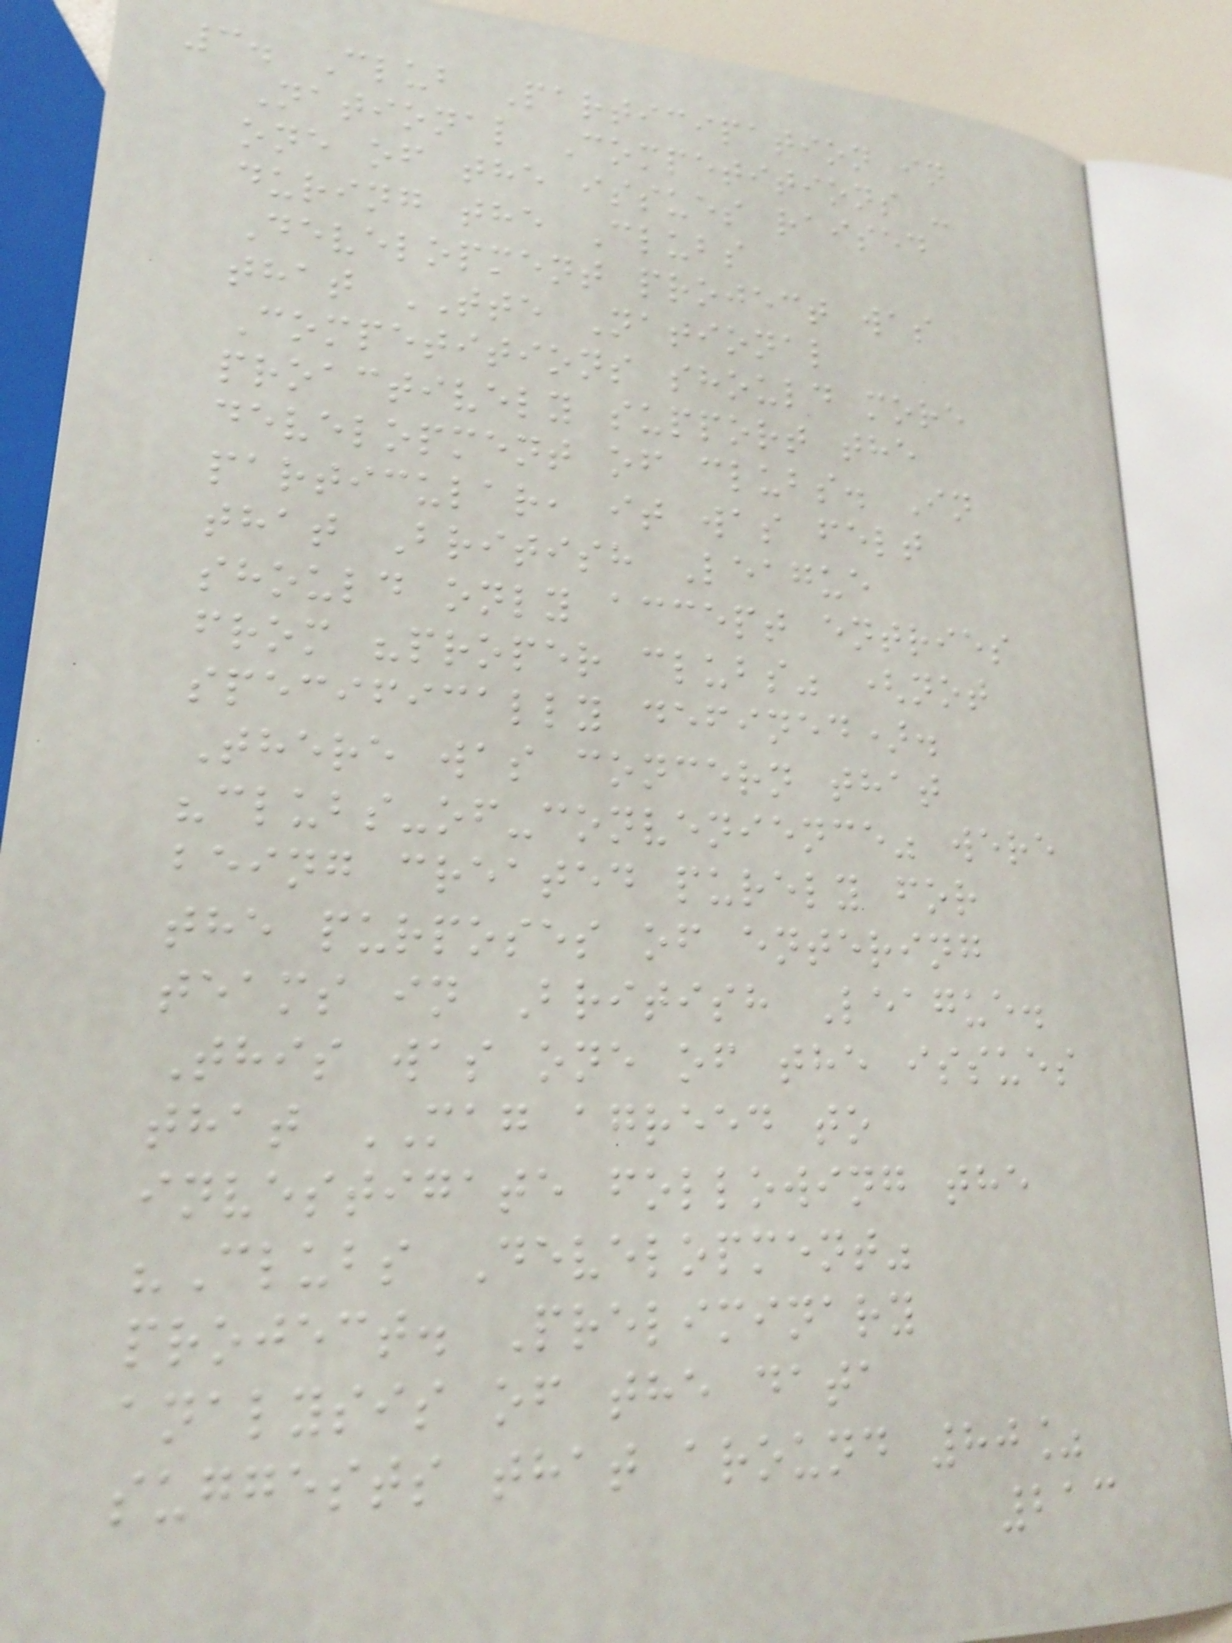3. Club Participation in
National Competitions -
one of the issues raised
during the Clubs
Development project was
that TTE National
Competitions should more
proactively support the
development of clubs. In
particular, it was felt
that British League
should only accept entries
from "proper clubs" (not
specifically defined).
There was concern that
"clubs-of-convenience" were
being created purely for
the purposes of entering
teams in British League.
This was one of the issues
that MAG agreed to
investigate following the
"Clubs Development"
project. Preliminary
analysis of the data
suggests that around 80%
213
